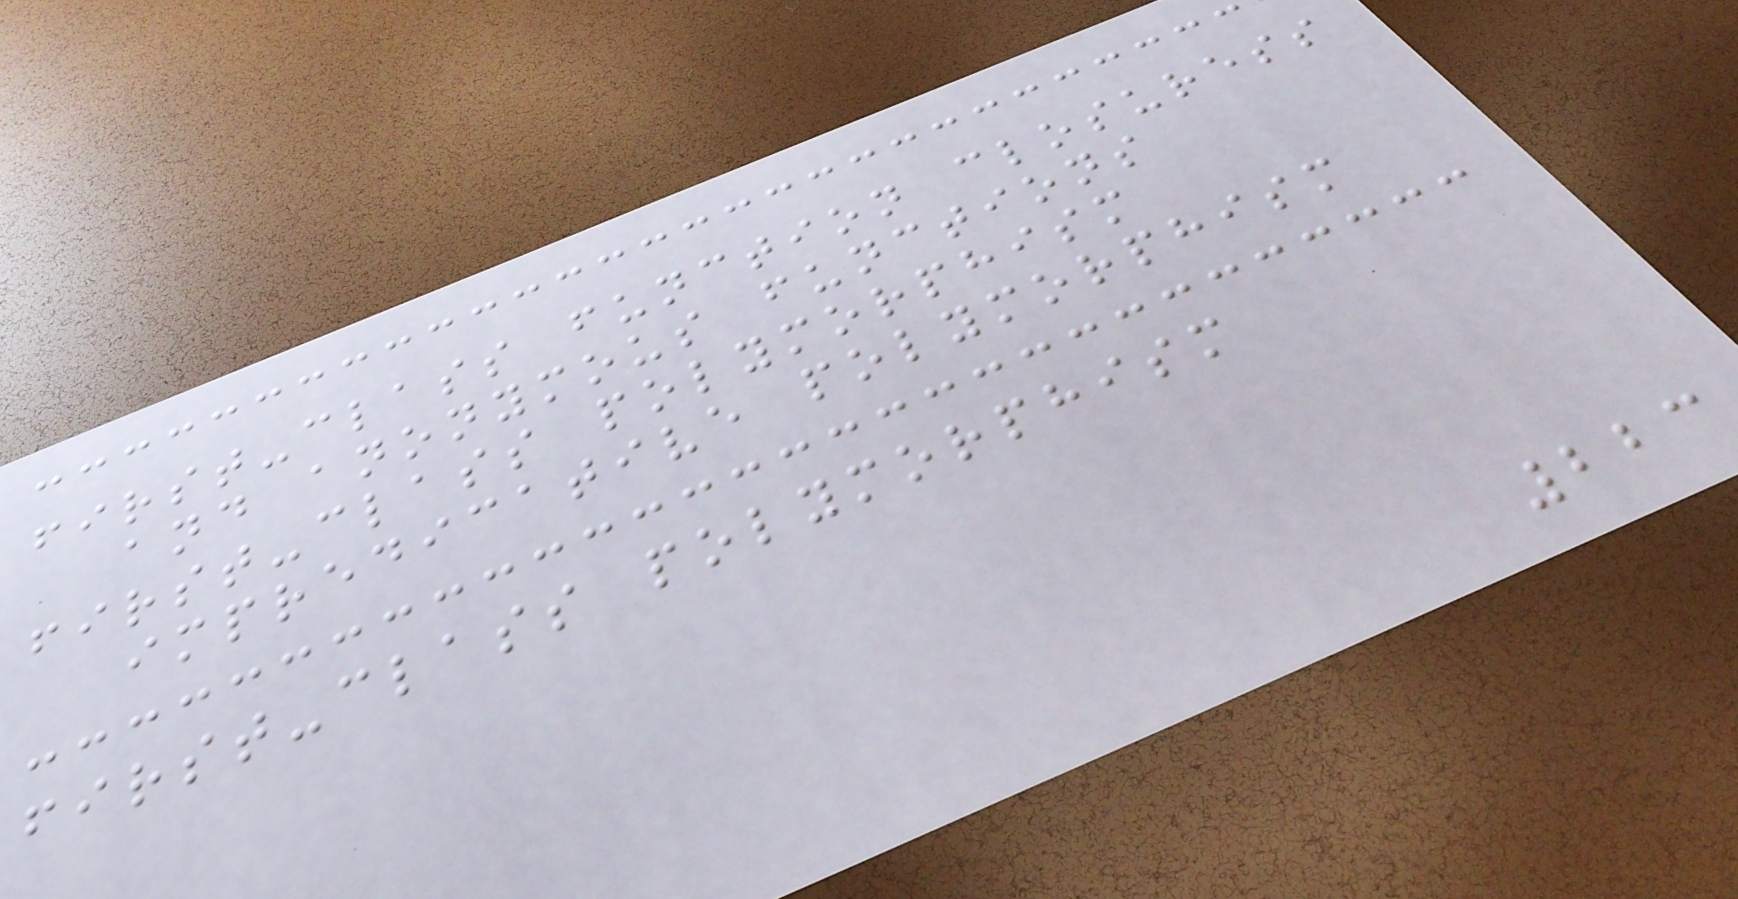first-class function closuress
and anonymous functions
first-class polymorphism
impredicative polymorphism
first-class polymorphism
223
